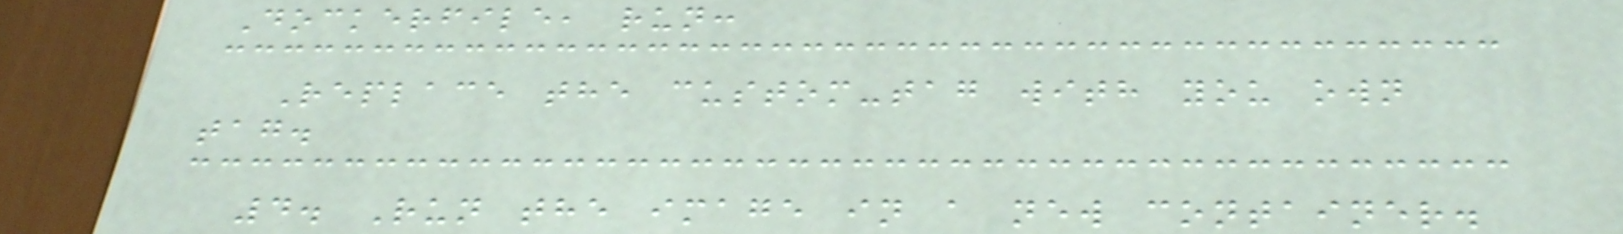Dockerfile, run:
Replace the custom-tag with you own
tag.
4. Run the image in a new container.
